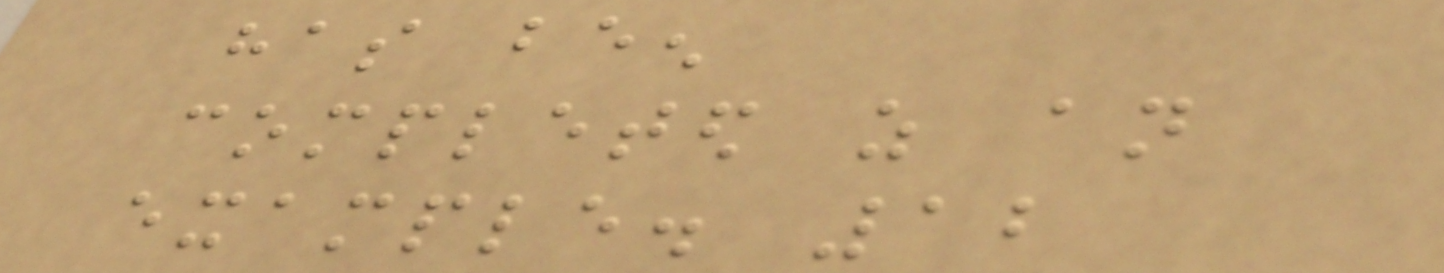has been
completed as an
example. 12
